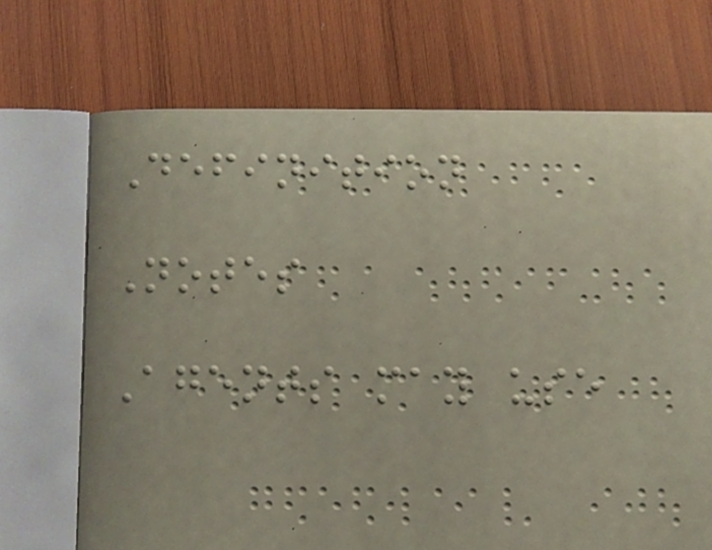Definition
Notes
Agents may use
